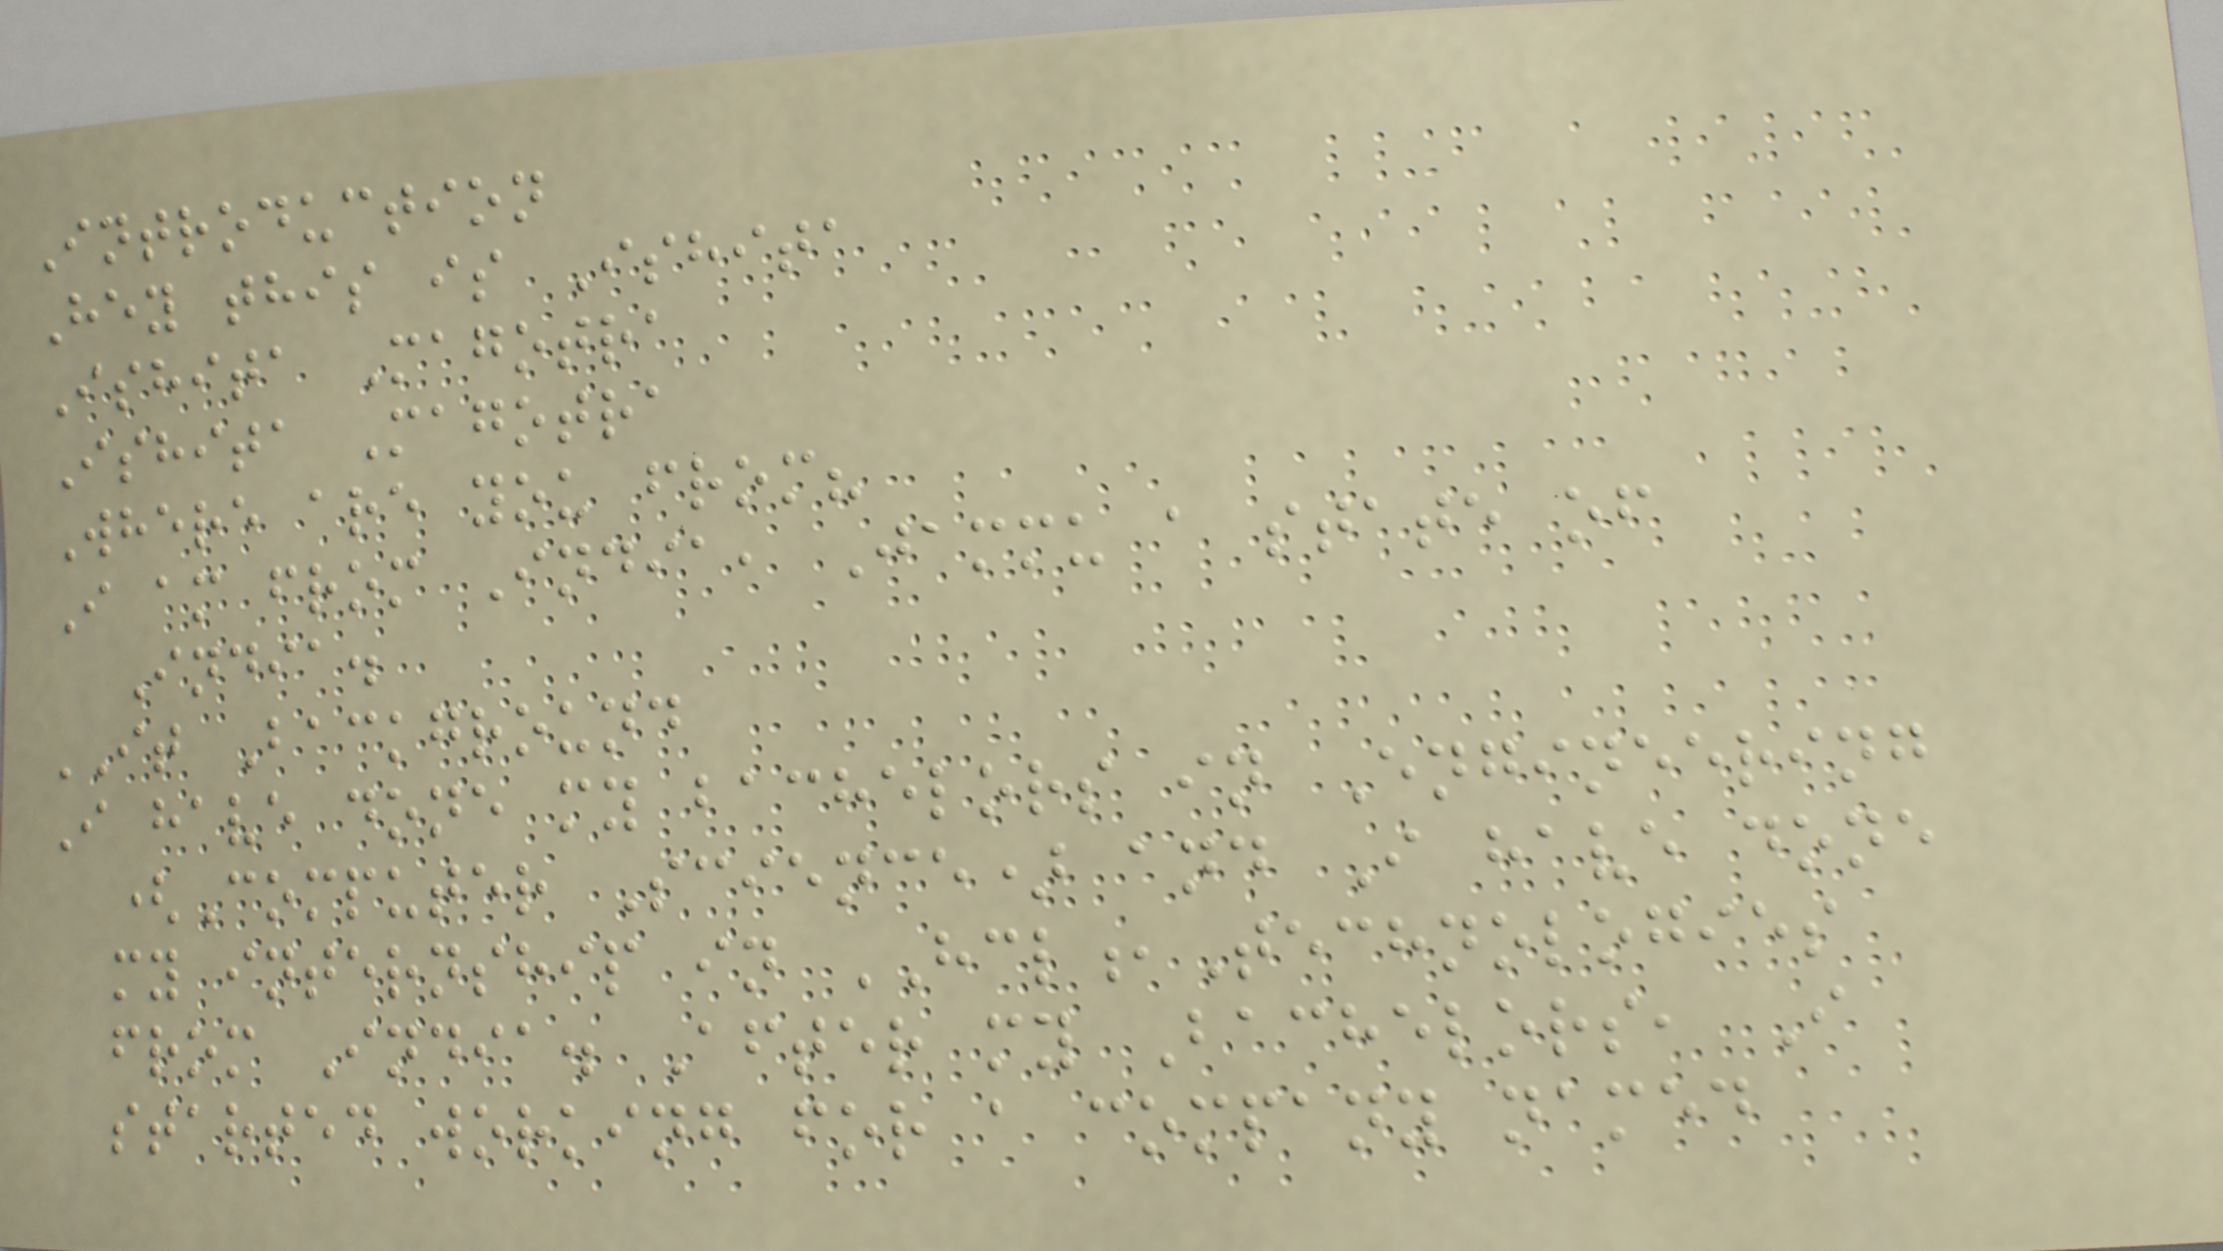Introduction
Hey this is Ishita
Ishita Magotra
Ishita Magotra
Where are you from?
I am from India, Jammu a state of
India.
IT Background
I have done my bachelors in Engineering
(Computer Science) and I have done
my internship in HCL,Technologies
from India. After my Bachelors, I
started working for a company named
